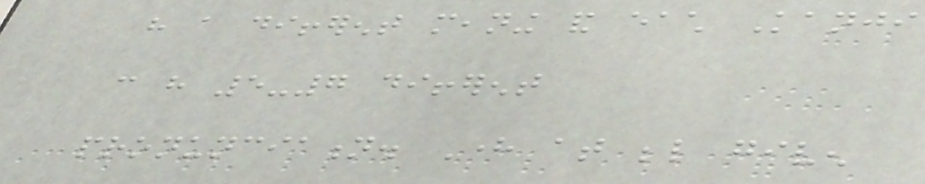have a different meaning and each Kanji
can have 5-7 different
pronunciation. Here at below given
